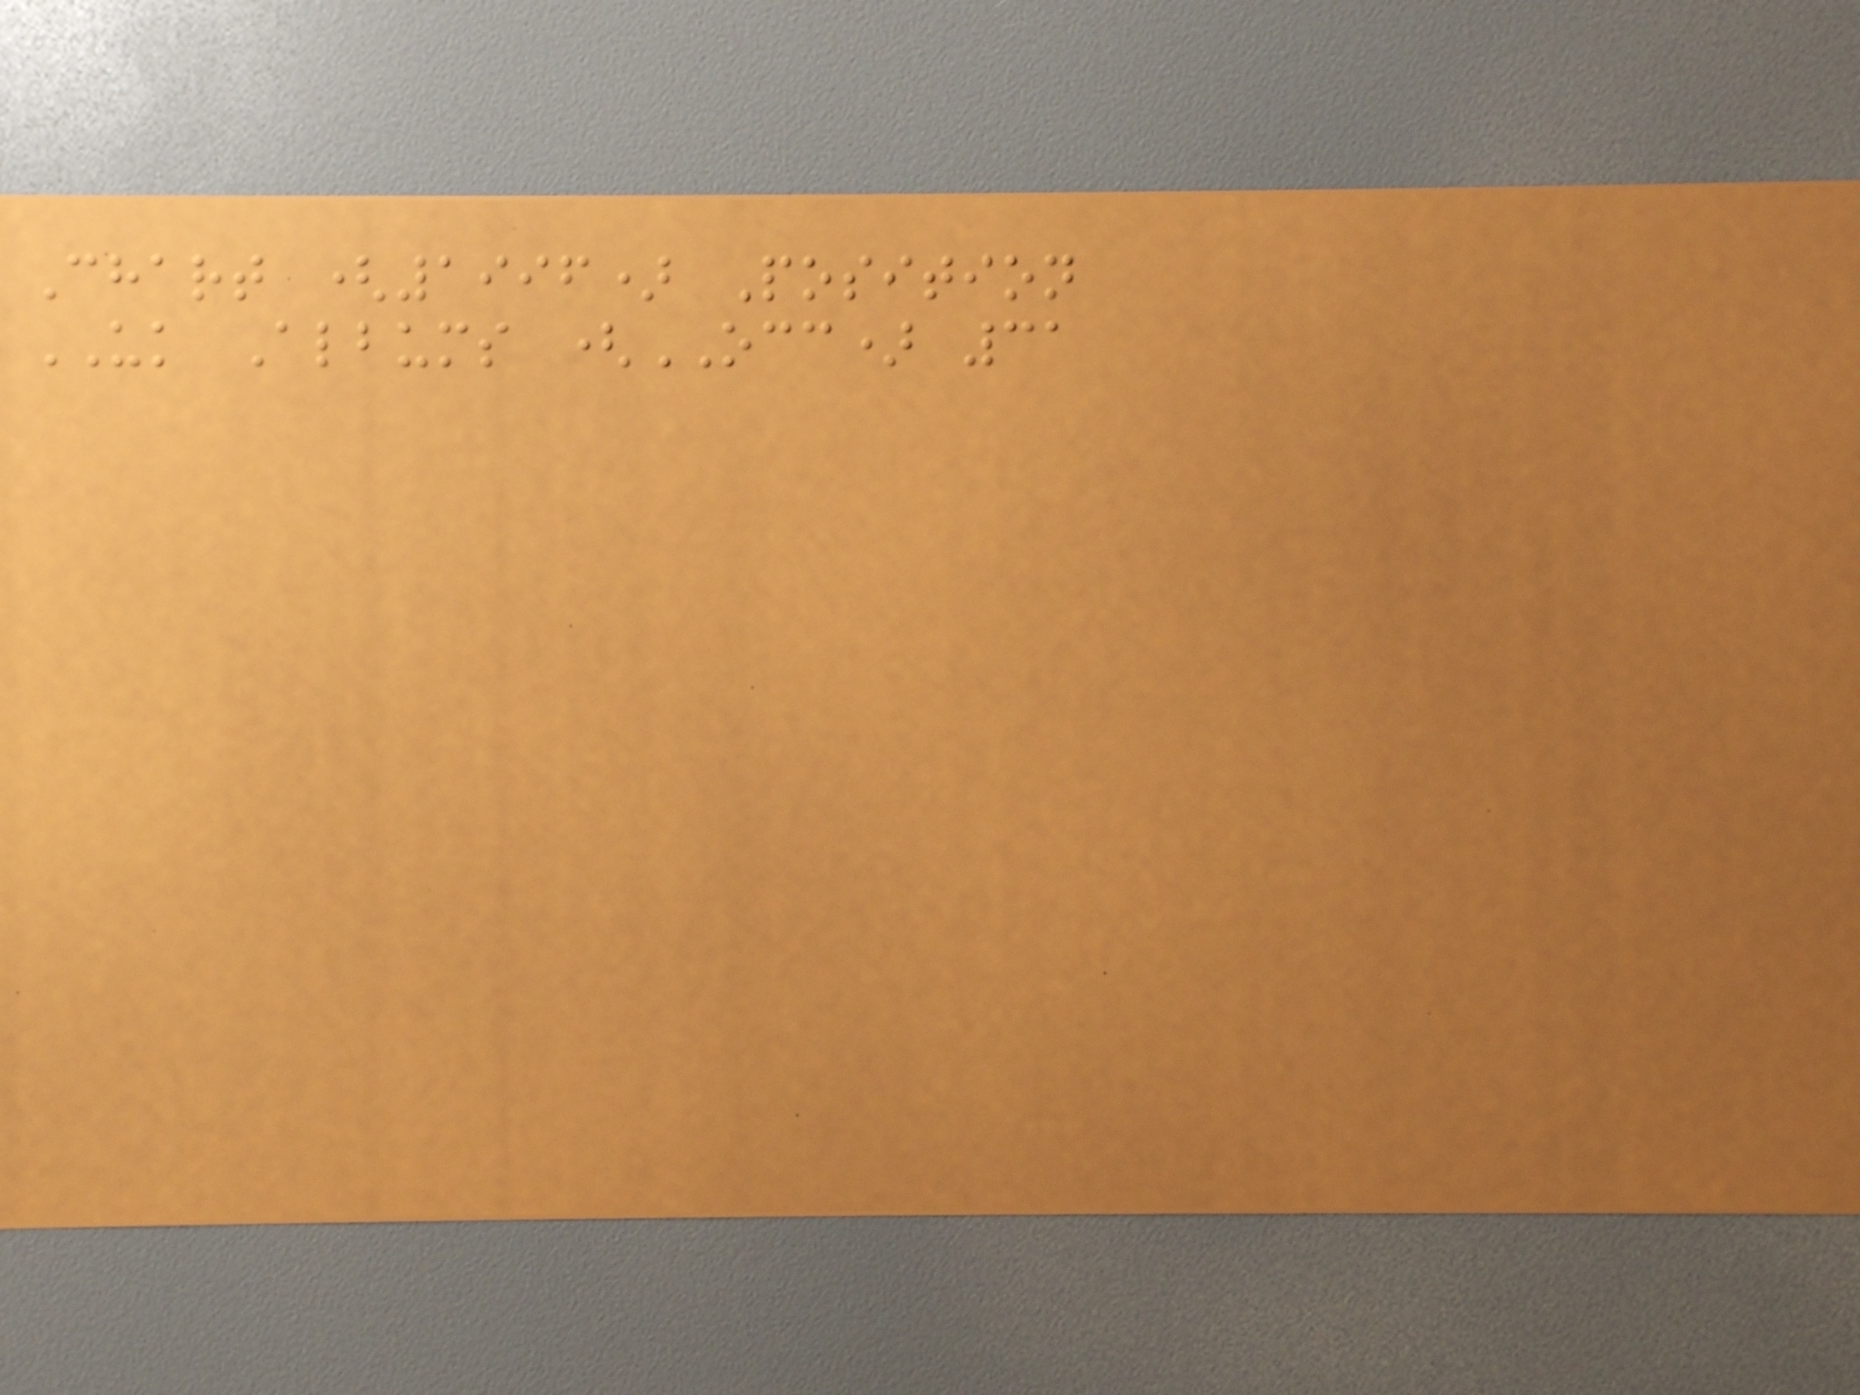Chart (1996) Position
UK Albums (OCC) 31
